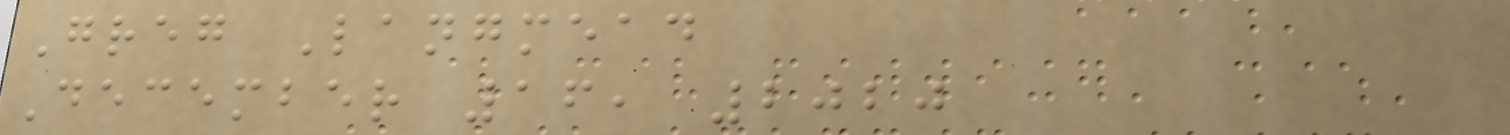Greg Langmead
December 16, 2020
